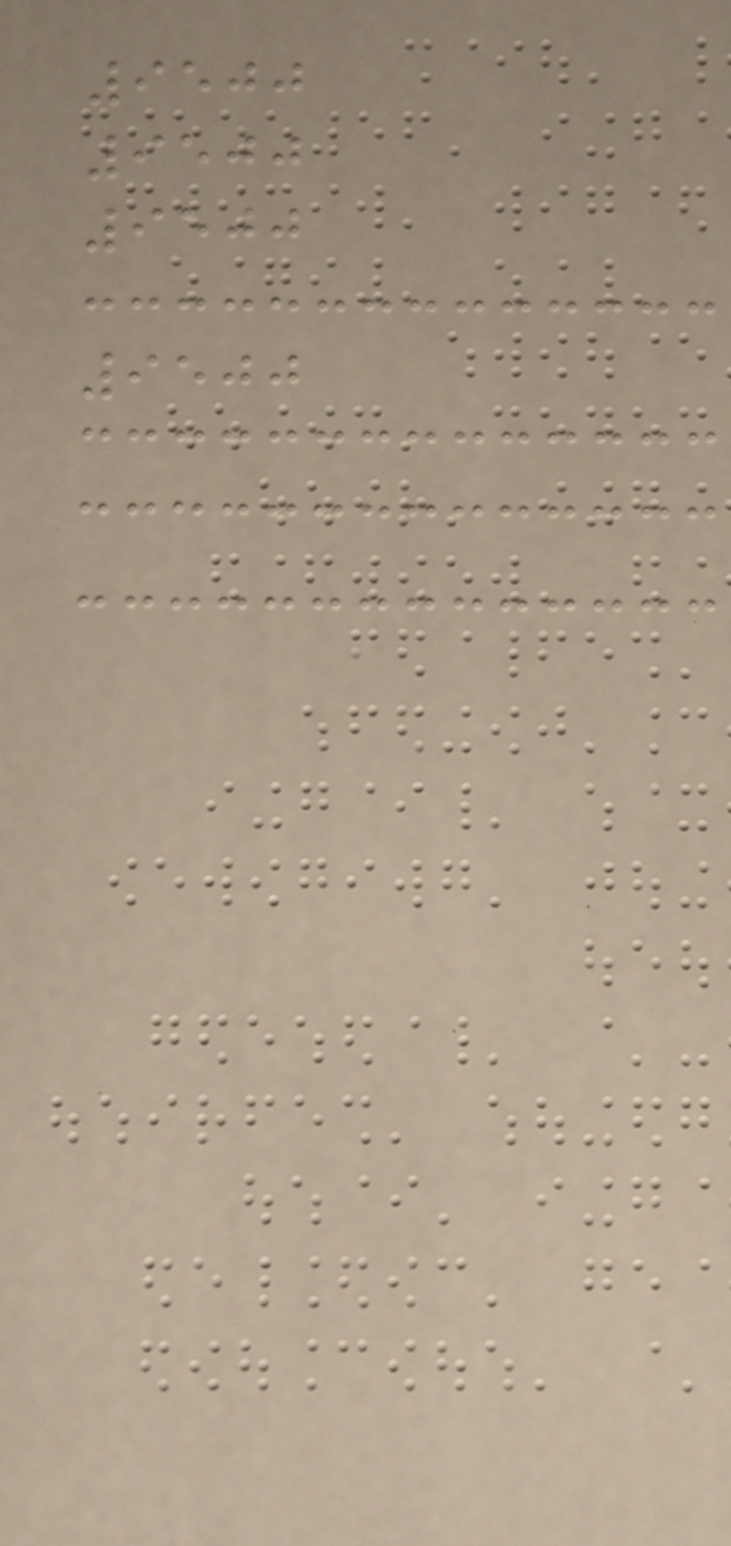9500
9500
9500
9500
